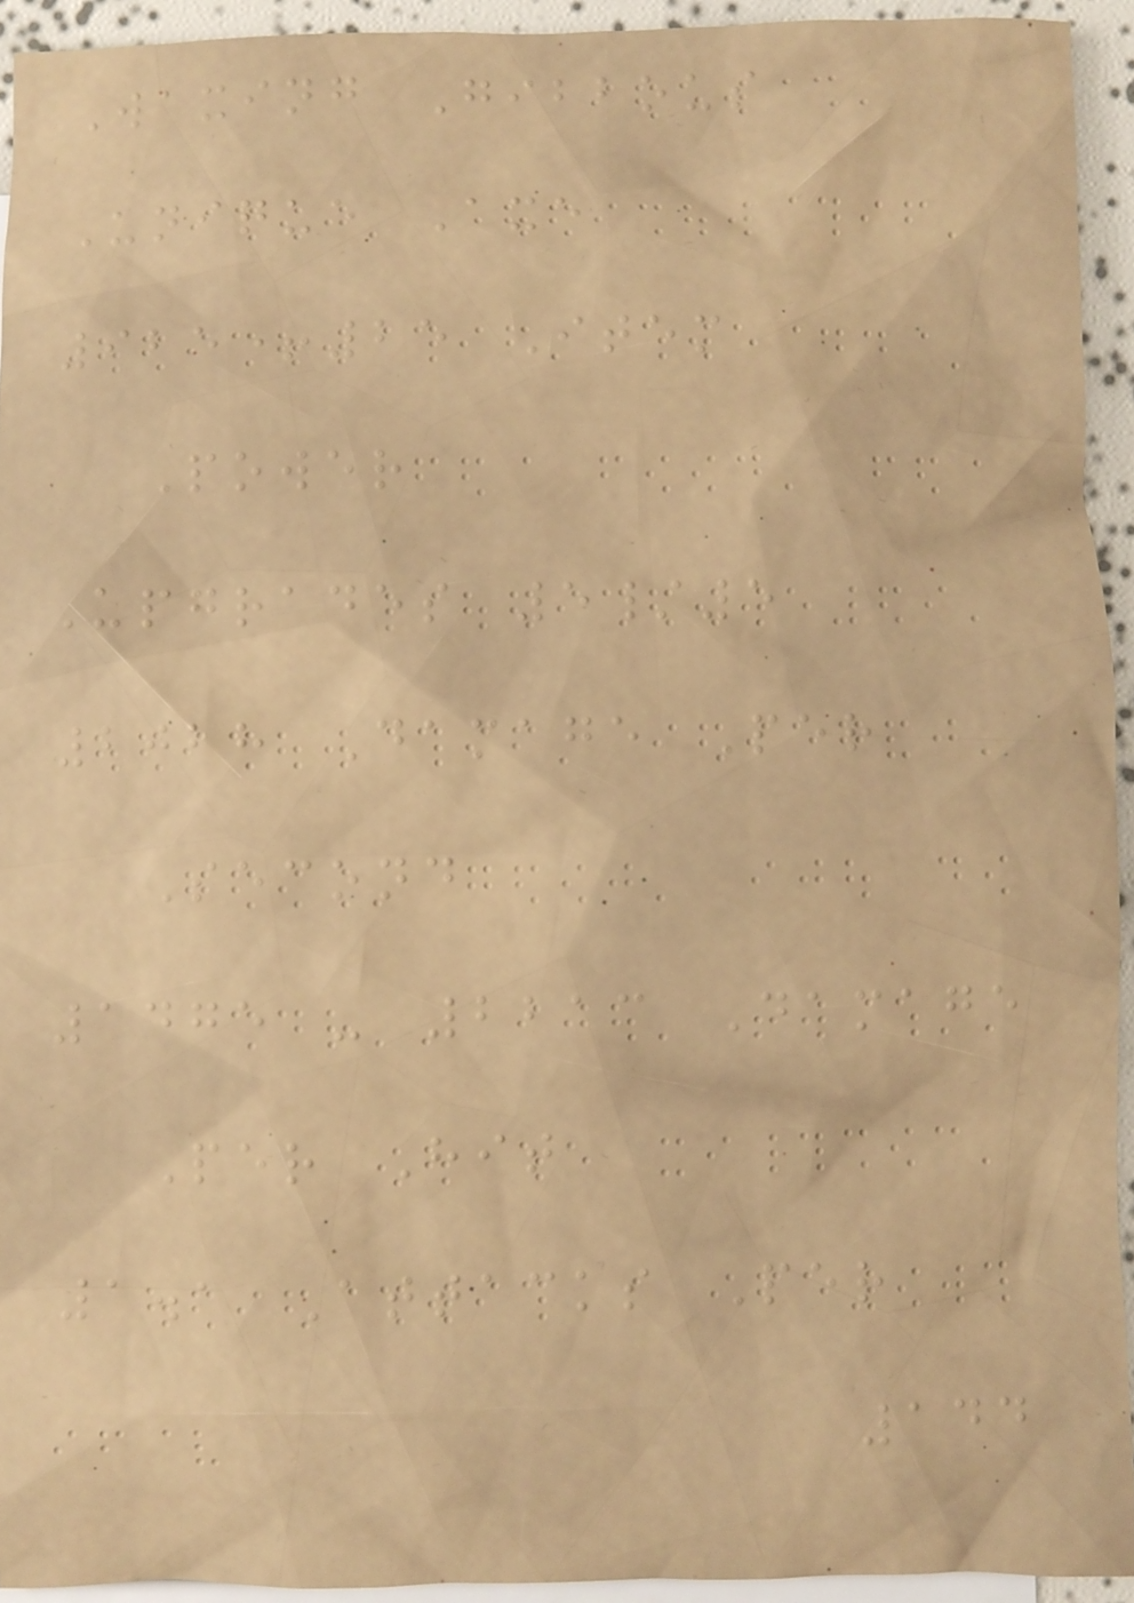Waxing Gibbous
Unique Axe
925+25 Item
Power
Upgrades 5/5
2028 Damage Per
Second
1475 - 2213 Damage
Per Hit
1.1 Attacks Per
144
